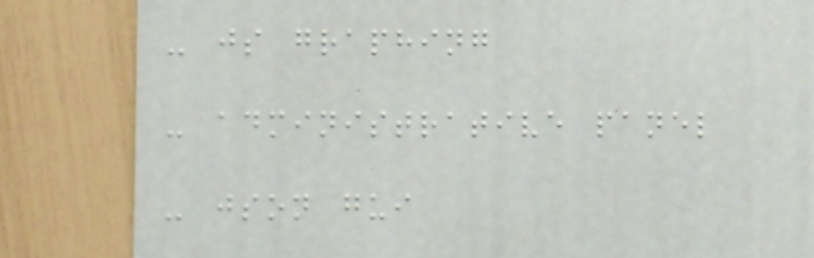- js graphing
- administrative panel
- json gui
